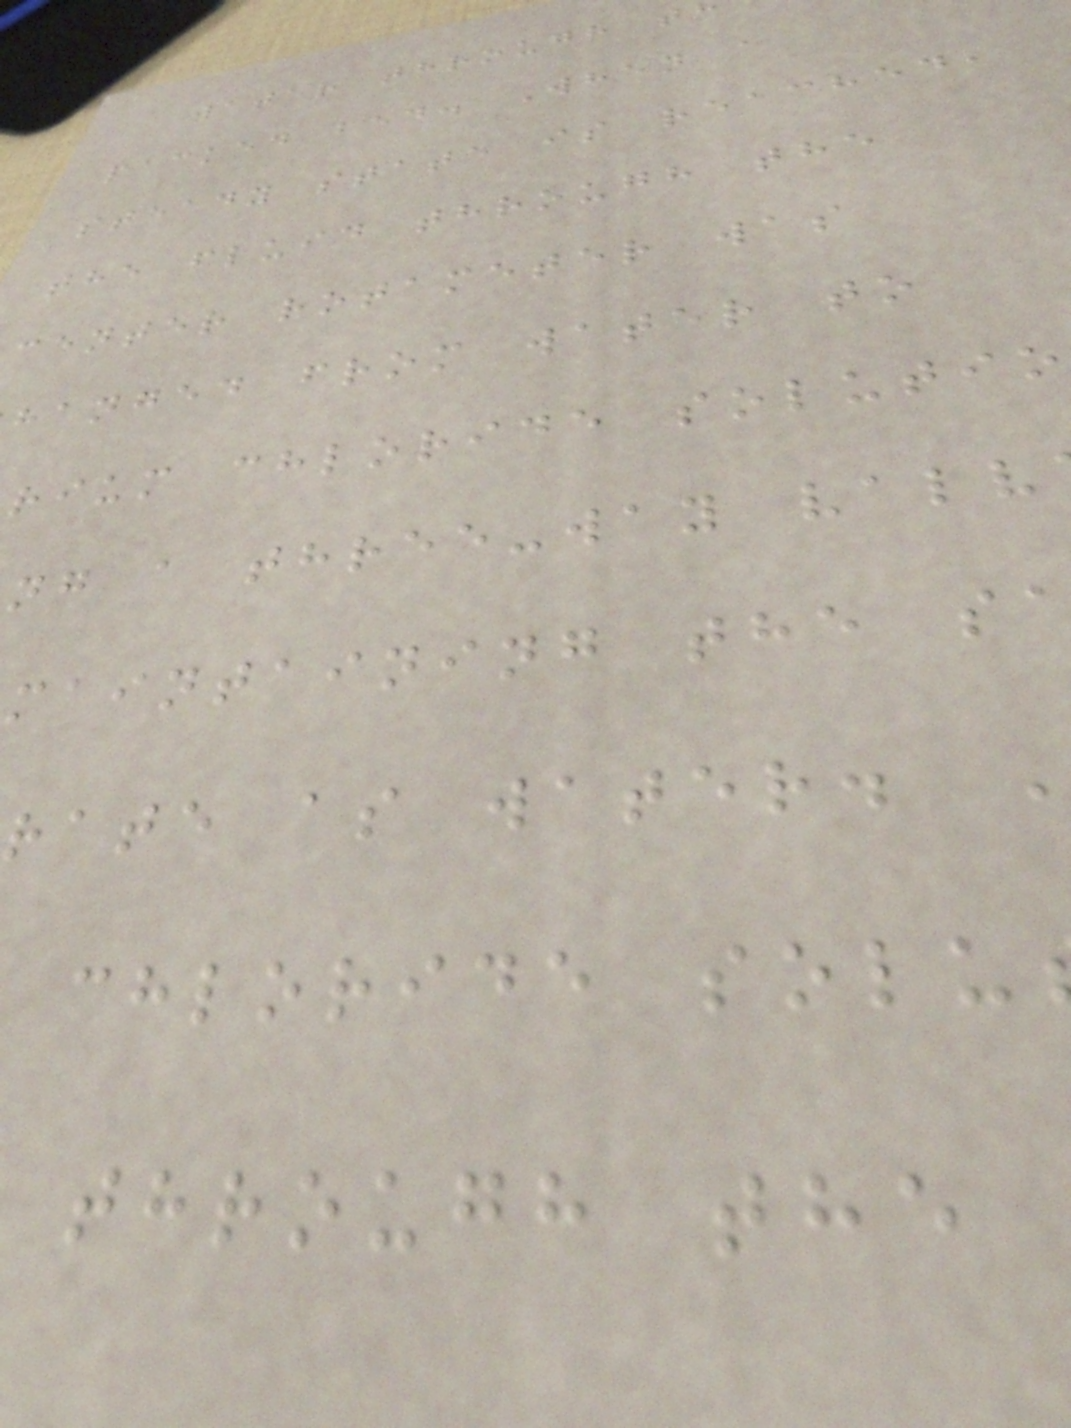water through t
packed bed. When a
steady state is reached,
the fluid through the
center rotameter was
hanged from water to
rium chloride solutio
ng a three-way valv
maintaining the s
rate as water.
chloride solu
through the
